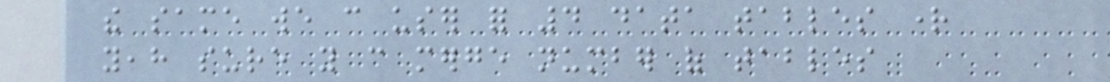the same we can user for 4 data tables right
yeah sure you can merge number of tables
